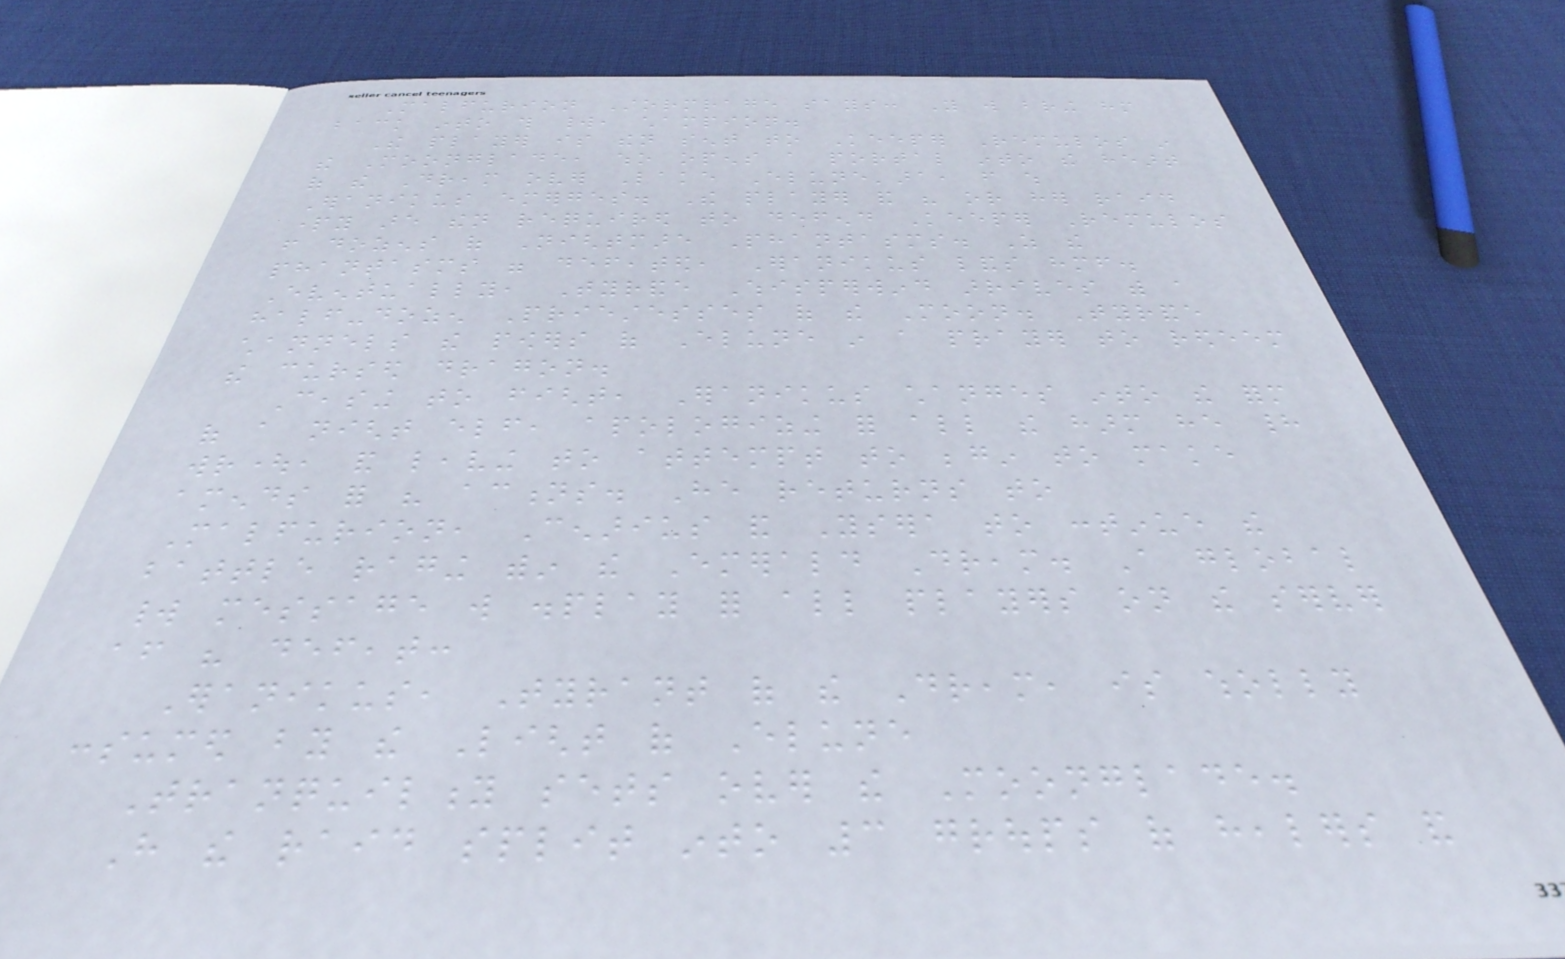Malfurion Stormrage says: You will bring him
back into this world, champion.
The player is then sent to Keeper Remulos in
the Moonglade, who opens a portal into the heart
of the Dream over Lake Elune'ara, from which
Eranikus emerges. The player and his or her raid
party are then required to defend Keeper Remulos
from dozens of Nightmare Phantasms. As the
phantasms were defeated, Eranikus lands himself.
Eventually, Tyrande Whisperwind arrives with a
half-dozen Priestesses of the Moon. Tyrande
channels the powers of Elune in a prayer to redeem
the cursed dragon.
Ceasing to fight, Eranikus changes into the form
of a night elf, apologizing for all the harm he had
wrought, and leaving to attempt to begin to make
amends for his actions. He returns to
Malfurion, Cenarius and Ysera to continue the
battle raging within the Emerald Dream. A global
world message will display for all players on the server
after his defeat:
Eranikus, Tyrant of the Dream, is wholly
consumed by the Light of Elune
Tranquility sets over the Moonglade.
Have the raid split into 3 groups of healers and
